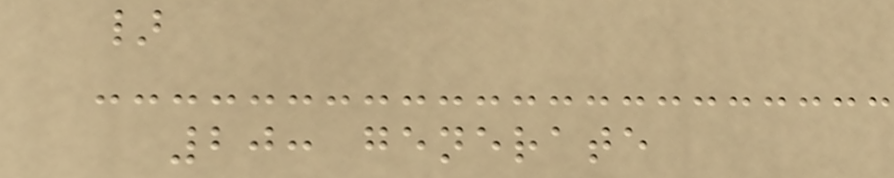}
20: generate
